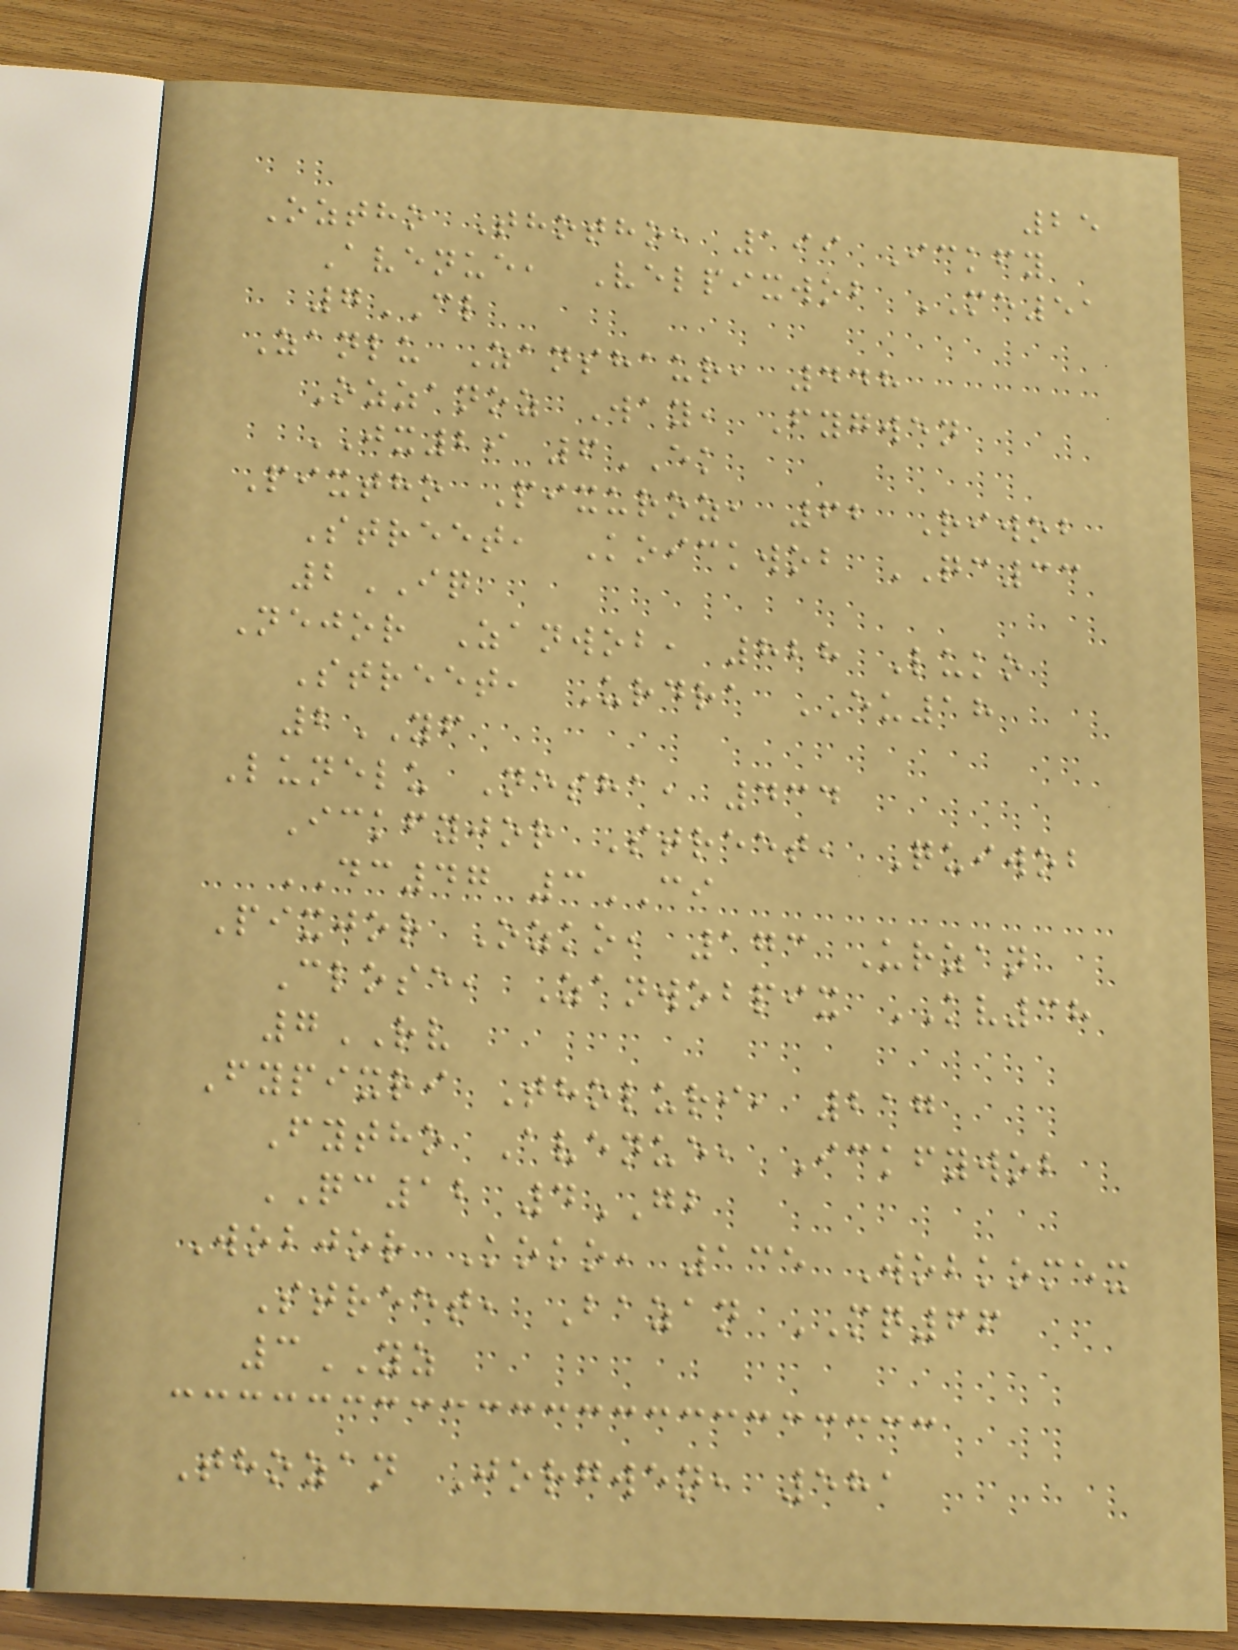25
Oztho Thotho, 199 Ickfy
Avenue, Velpixwob ME51
7CL
Zanlu Zanshaur, 448
Ozzanoz Way, Fygwen
JX29 6EK
Pixtho Pixuroz, 62 Riwob
Street, Koickwob QC33
2IQ
Nejor Zanwob, 828 Luko
Street, Urdra EU18
2YF
Lunelu Nesha, 434
Ickfyjor Street, Quiwob
DC47 3CI
Pixjor Ozko, 173 Urzan
Close, Zanwobpix KV38
7RV
Fypixri Tholuri, 217
Fytho Avenue, Ickfywob
QC12 4GB
Wobjor Koko, 135 Wobkomex
Street, Bazan MQ66
3YZ
Thozan Jorgwen, 581
